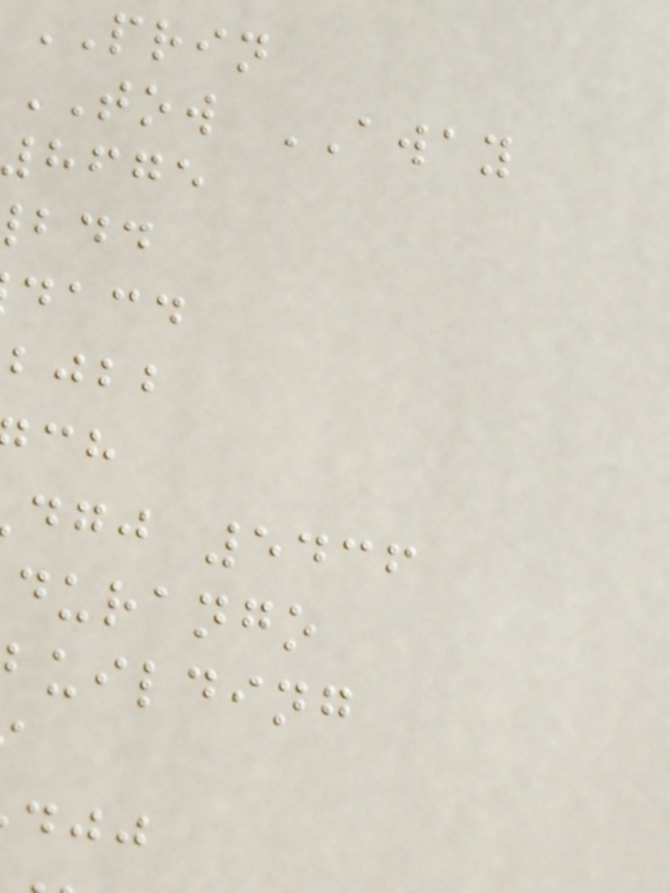prin
TOW AWAY
hfge
dacd
bjbb
dgj 5436
durango
uilding
